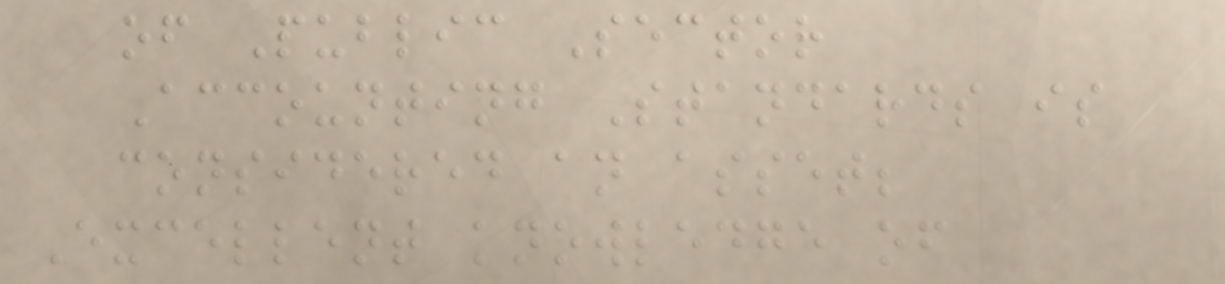of Public Sector
Accounting Standards is
considered an asset;
Excellent knowledge of
